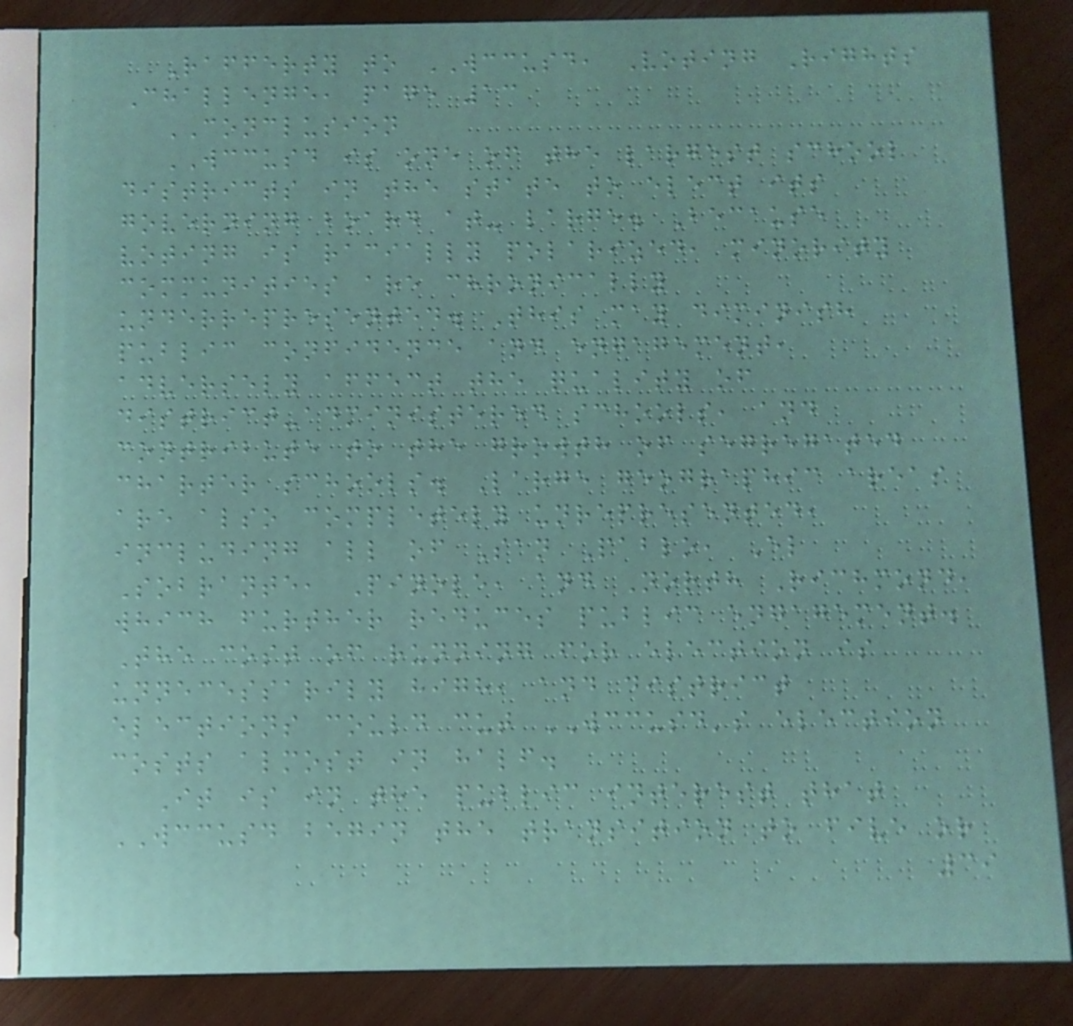Rafferty to WCCUSD, Voting Rights
Challenge, page 13
CONCLUSION
WCCUSD is one of the largest school
districts in the state to elect its
governing board at- large. Because
voting is racially polarized, minority
communities are chronically
underrepresented. This may diminish
public confidence and engagement,
adversely affect the quality of
district-administered schools, and
contribute to the growth of segregated
charter schools. Large geographic areas
are also completely unrepresented,
including all of San Pablo, El
Sobrante, Pinole, and North Richmond,
which further reduces public engagement.
The cost of running for election is
unnecessarily high, and district
elections could cut WCCUSD's election
costs almost in half.
It is in the public interest that
WCCUSD begin the transition to five or
39
